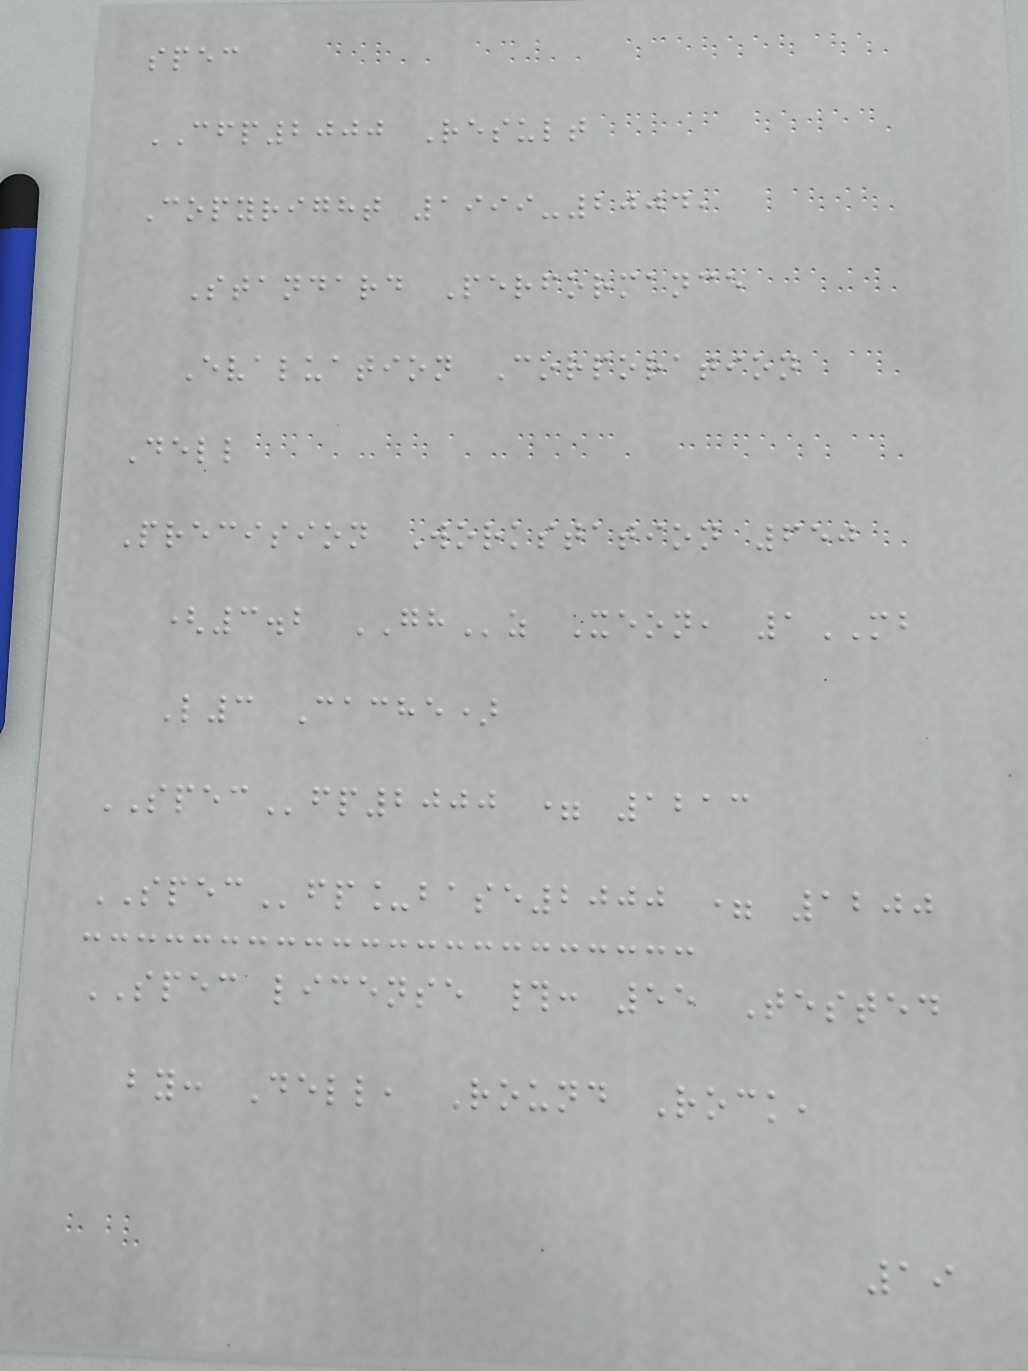spec
CFP2000 Result
Copyright 1999-2004,
Standard Performance
Evaluation Corporation
Dell
Precision Workstation 650
(3.2 GHz Xeon, 1MB
L3 Cache)
SPECfp2000 = 1213
SPECfp_base2000 = 1200
SPEC license #: 55 Tested
by: Dell, Round Rock,
19
